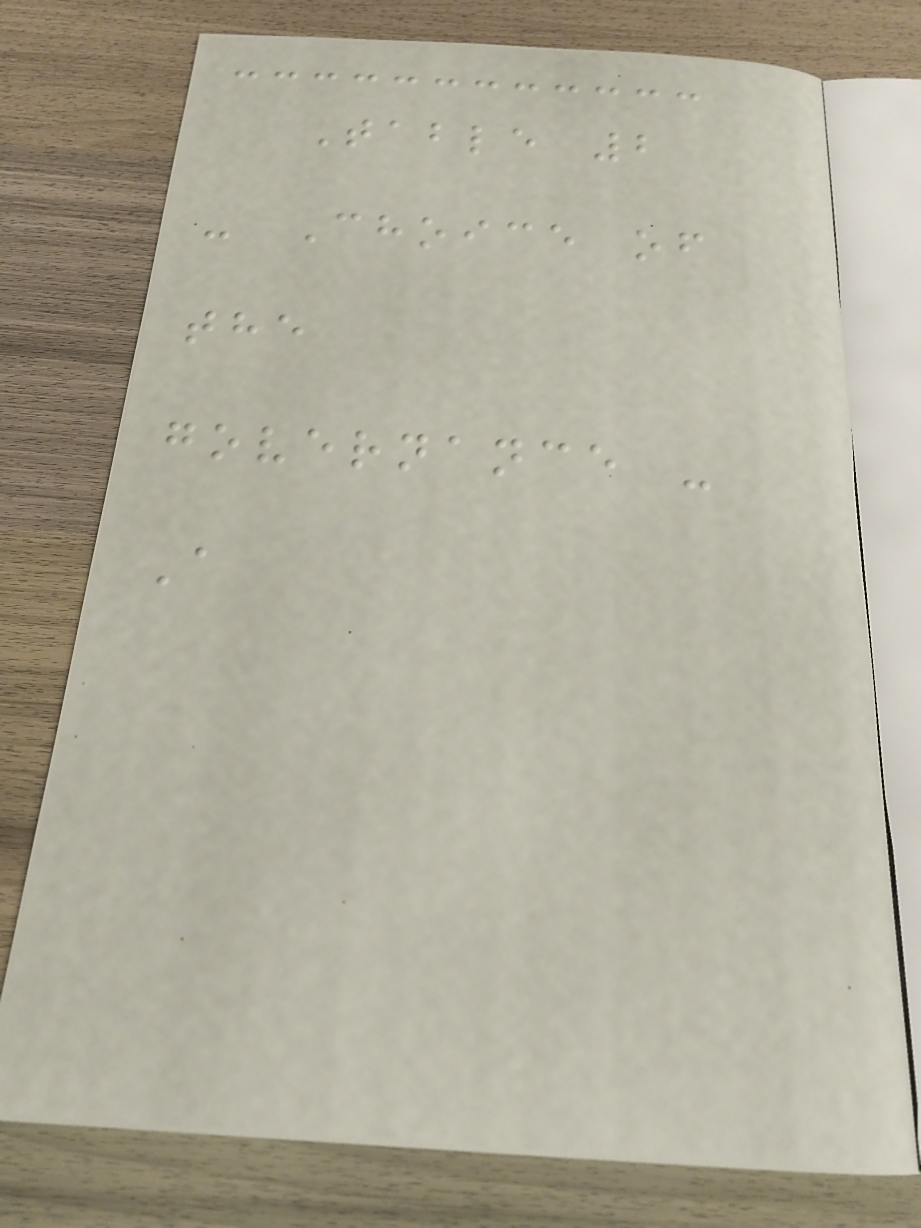Table 2
- Choice of
the
governance -
A
